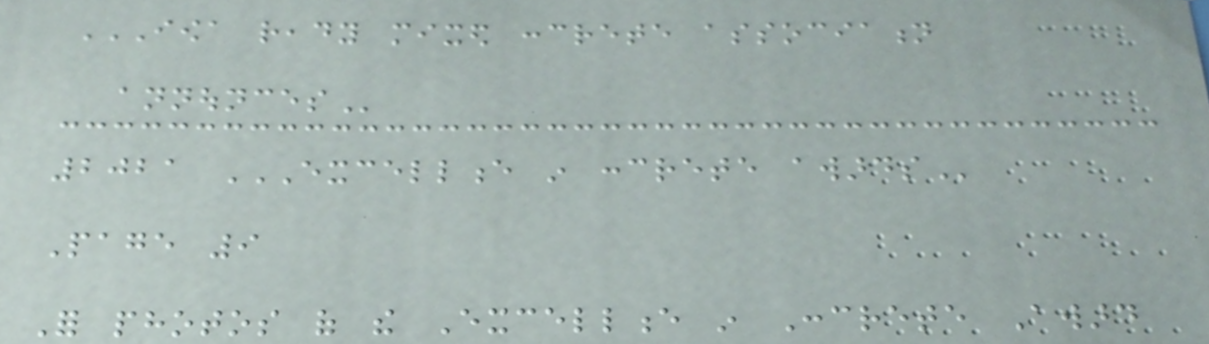IOWA READY MIXED CONCRETE ASSOCIATION
ANNOUNCES
2021 EXCELLENCE IN CONCRETE AWARDS
Page 9
For photos of the Excellence in Concrete Award
